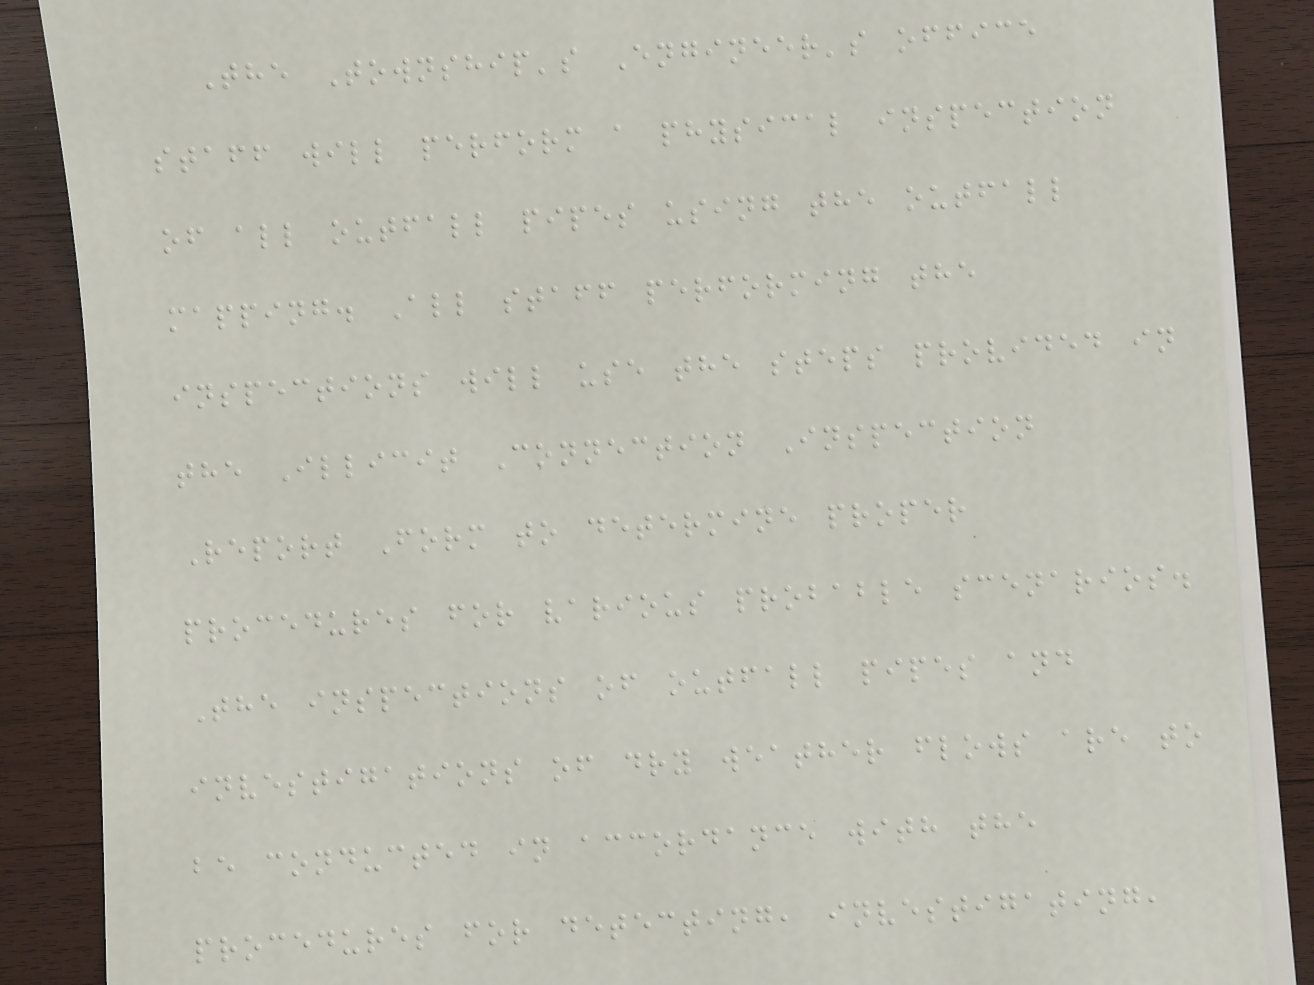The Township's Engineer's office
staff will perform a physical inspection
of all outfall pipes using the outfall
mapping. All staff performing the
inspections will use the steps provided in
the Illicit Connection Inspection
Report Form to determine proper
procedures for various probable scenarios.
The inspections of outfall pipes and
investigations of dry weather flows are to
be conducted in accordance with the
procedures for detecting, investigating,
